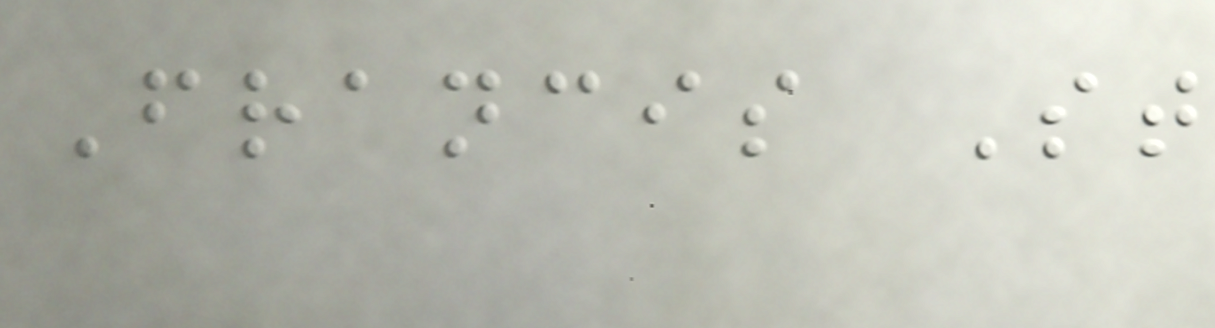Francis St
